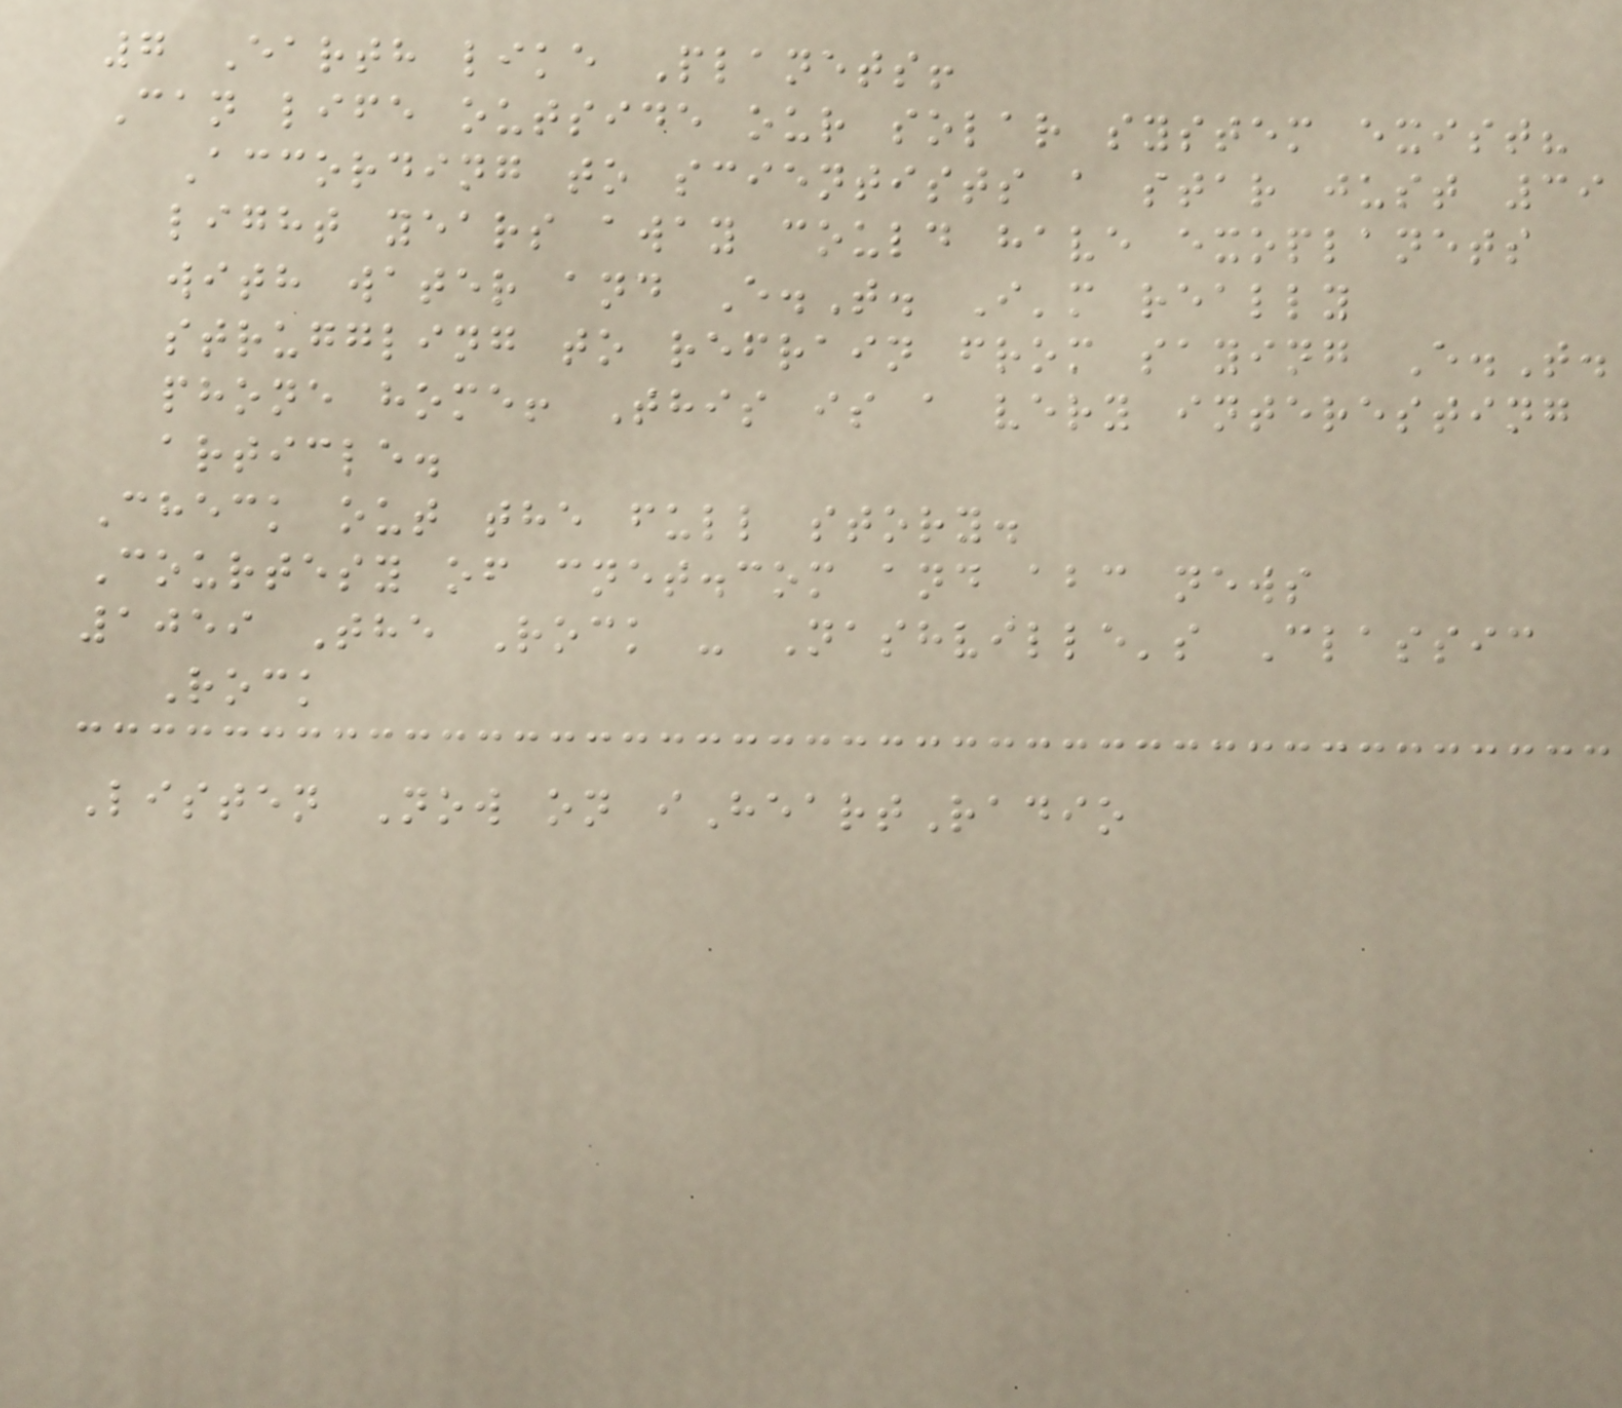7 Earth like Planets!
Can life outside our solar system exist?
According to scientists a star just 39
light years away could have exoplanets
with water and E.T. I'm really
struggling to refrain from saying E.T.
phone home! This is a very interesting
article.
Check out the full story.
Courtesy of cnet.com and abc news
1059 The Rock - Nashville's Classic
Rock
Listen Now on iHeartRadio
